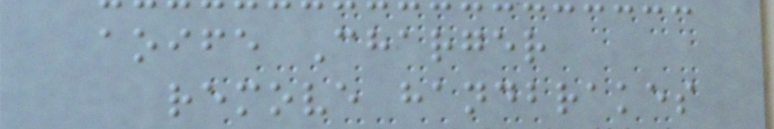aoife Charger
remove handbrakes
